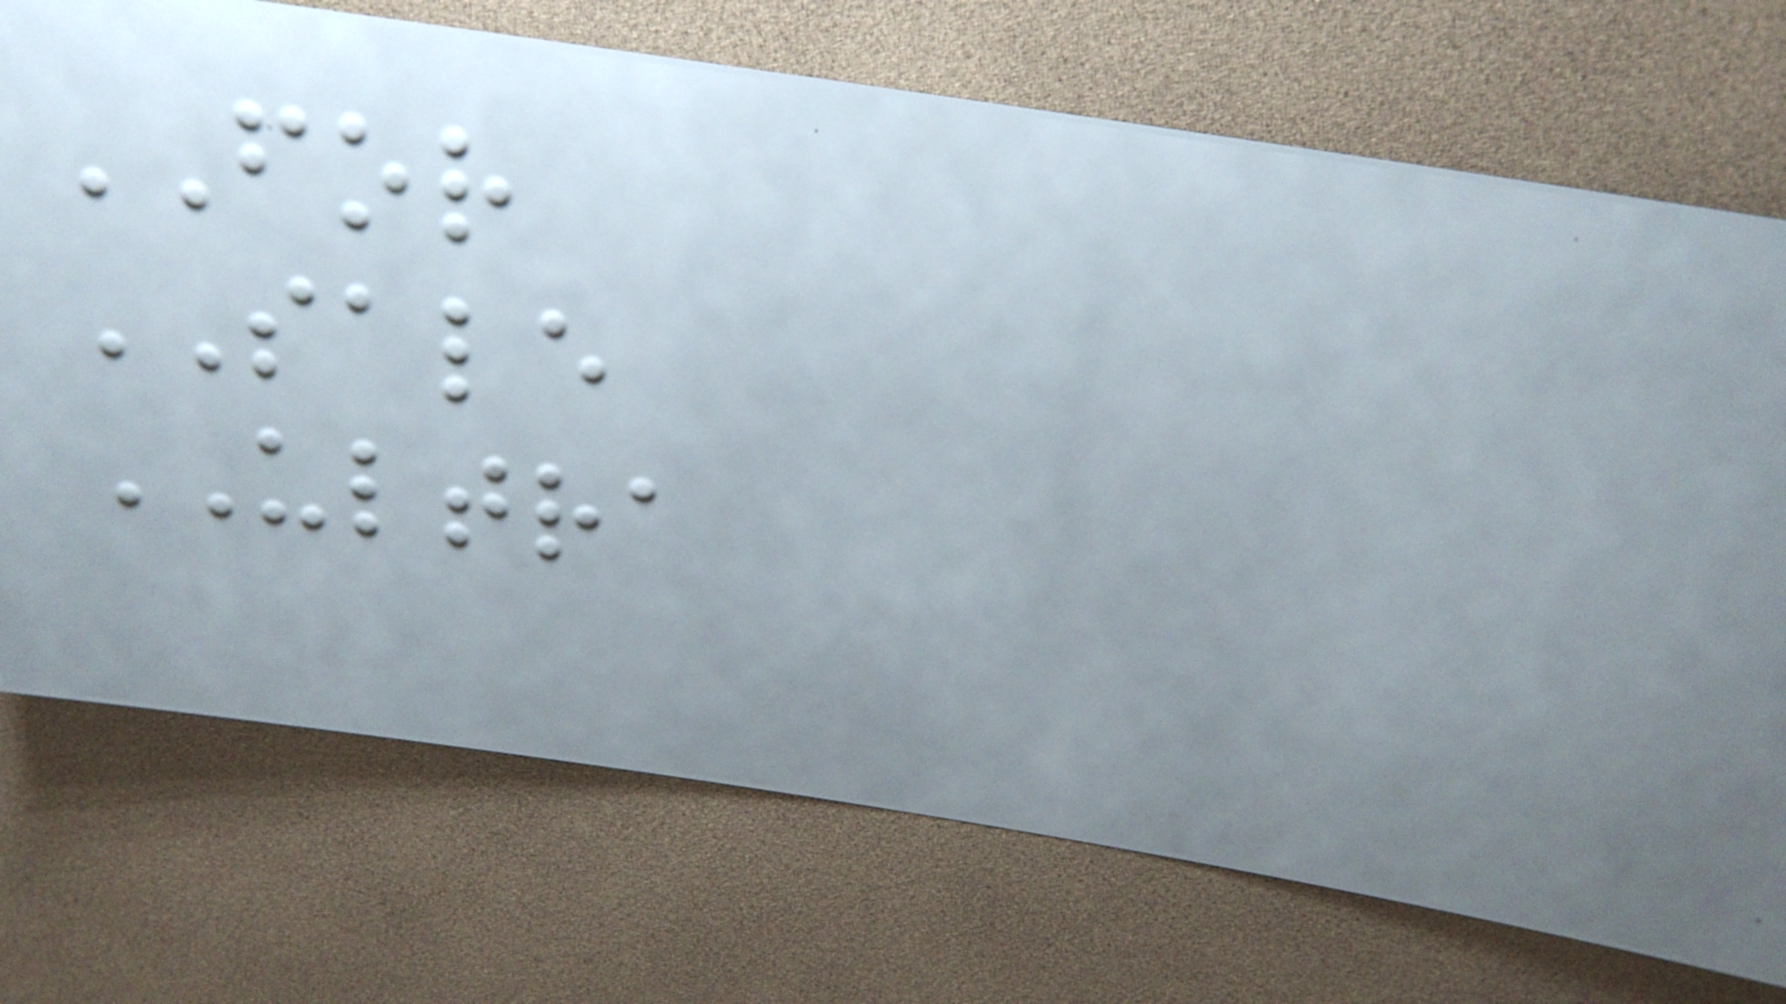FOR
SALE
ULTRA
